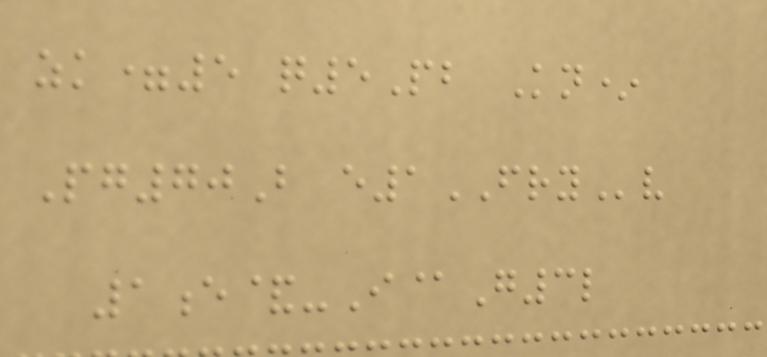zk=5 q5Pb Kn*
Pg70B e1FRYv
1e&-I@G3l
